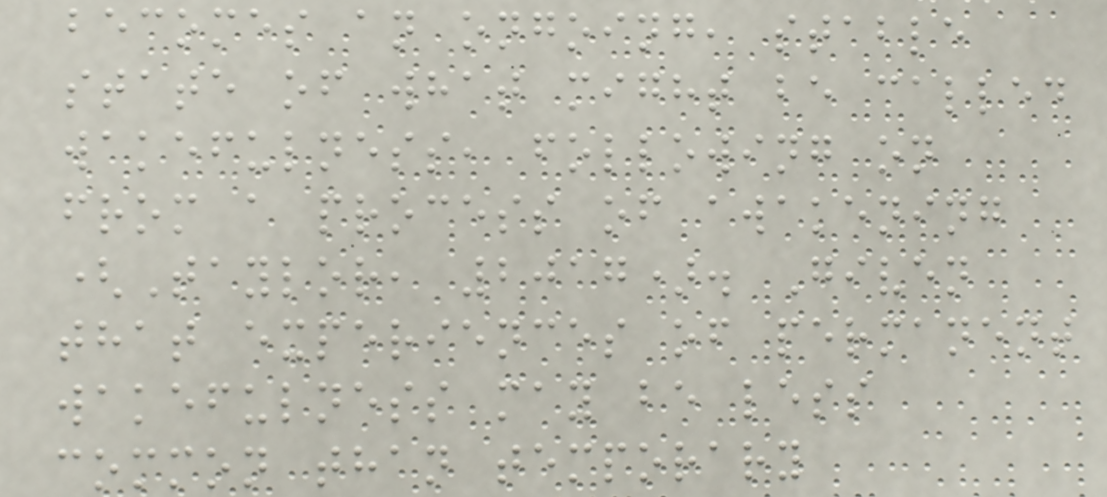becomes an ongoing, stable
state of what might be called
wakefulness, following on
from a process of awakening
(Taylor, 2017). Given
that experiences of permanent
wakefulness may be less
common than temporary
